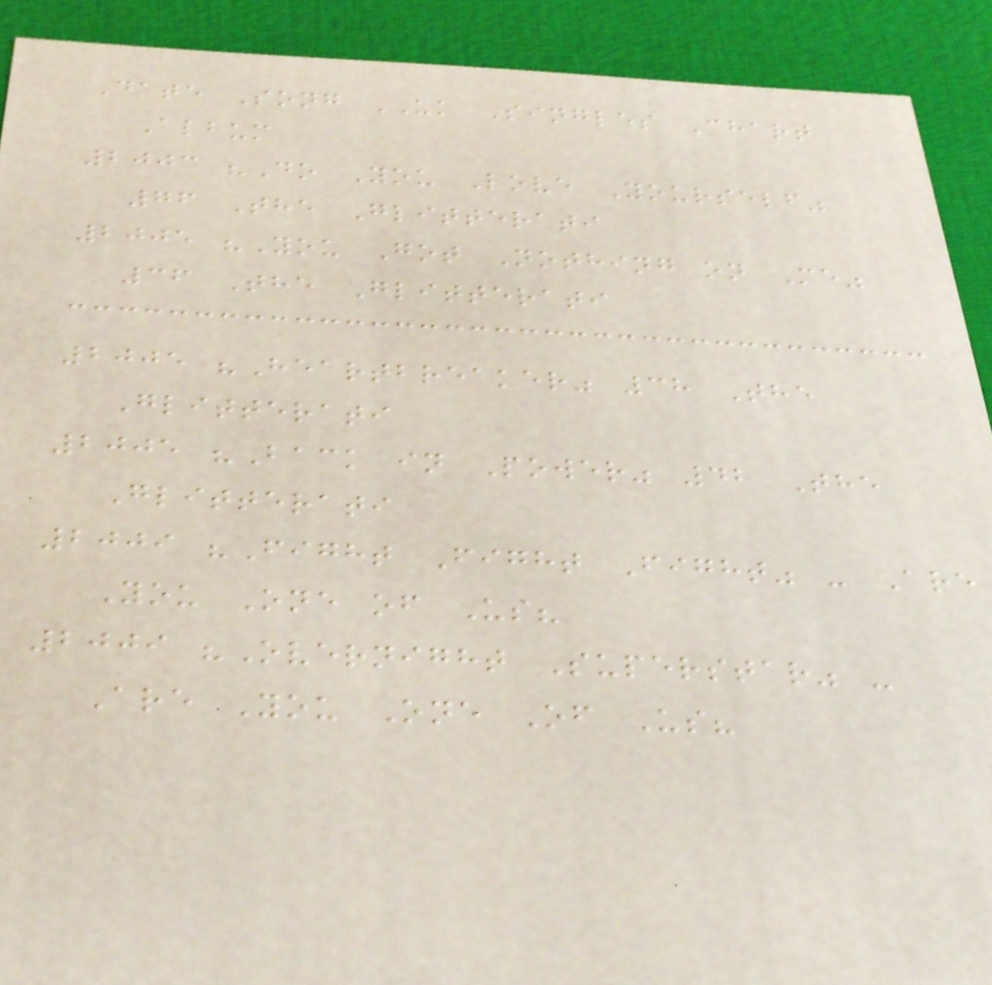Date Song UK Singles Chart
Album
2003 "Do You Love Yourself"
76 The Glitterati
2005 "You Got Nothing on Me"
36 The Glitterati
2005 "Heartbreaker" 38 The
Glitterati
2005 "Back in Power" 42 The
Glitterati
2009 "Fight Fight Fight" - Are
You One of Us?
2009 "Overnight Superstar" -
Are You One Of Us?
